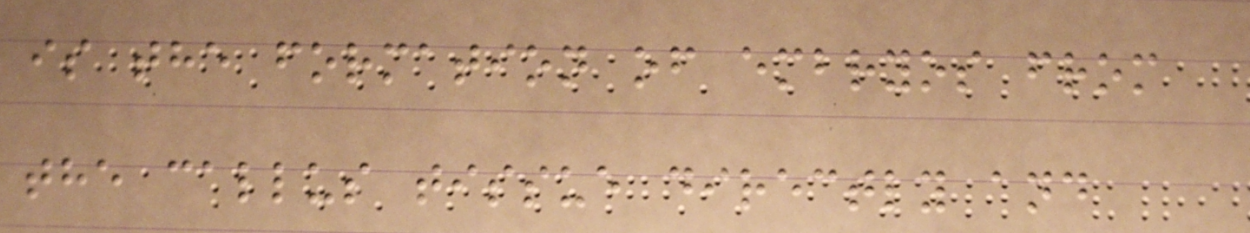is the formation of embryos from
the callus tissue directly and
